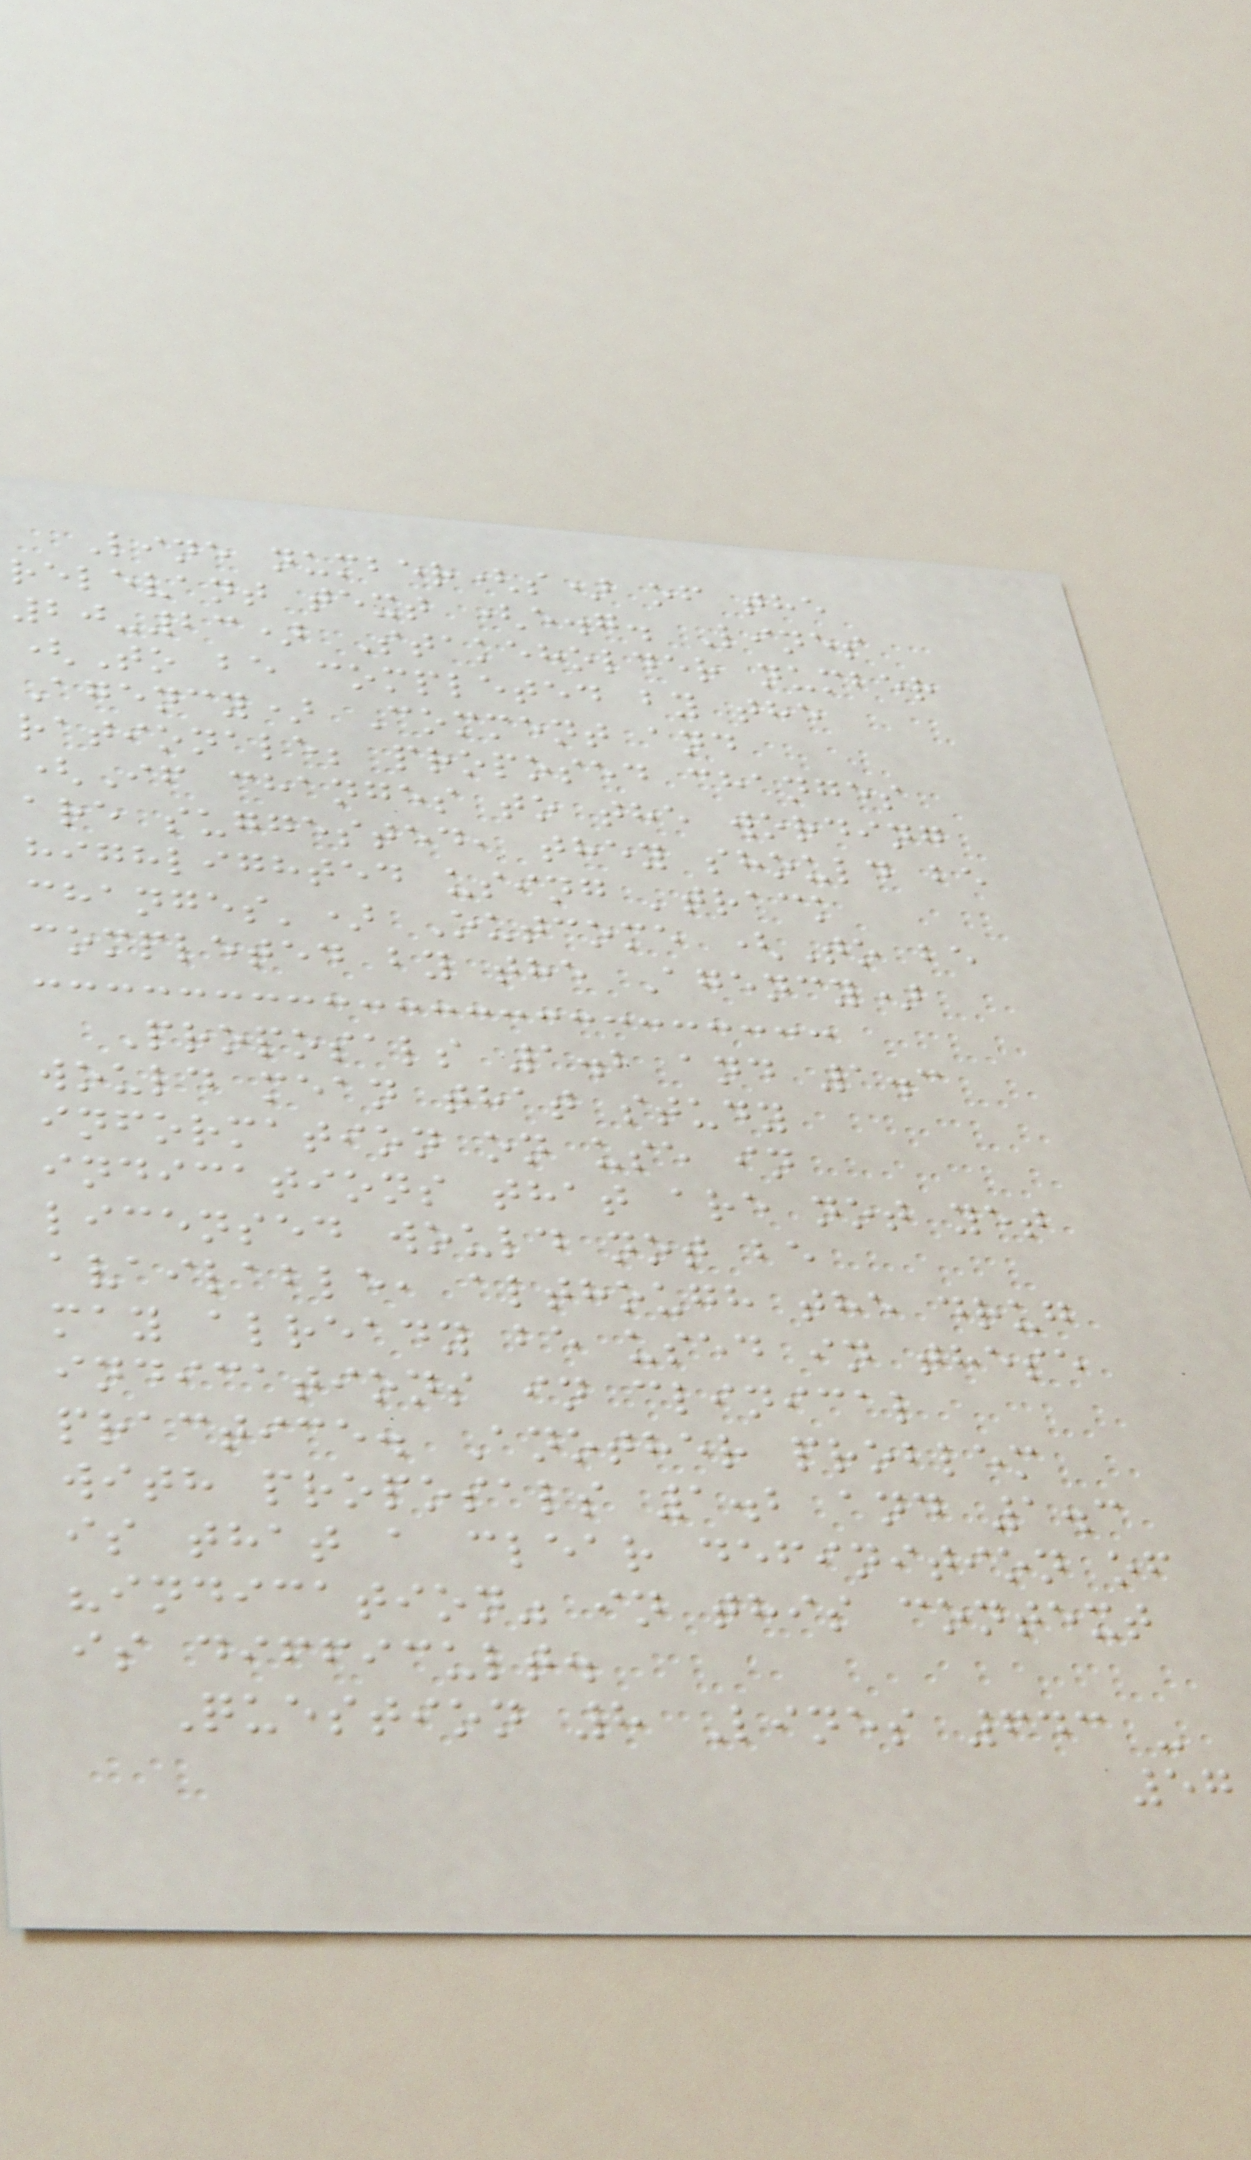Line number(s) of the
relevant text (e.g. Lines
20-23) Stakeholder number
(To be completed by the
Agency) Comment and
rationale; proposed changes
(If changes to the wording
are suggested, they should be
highlighted using 'track
changes') Outcome (To be
completed by the Agency)
Proposals 1.2 and 1.3
would mean that study
information on use in
indications that are not yet
licensed would not be
available, although the drug
may already be used in these
indications in clinical
practice. Another problem
with proposals 1.2 and 1.3
is that a clear definition of
"indication" in this context
is difficult.
Question 8 Lines 643 -
57
